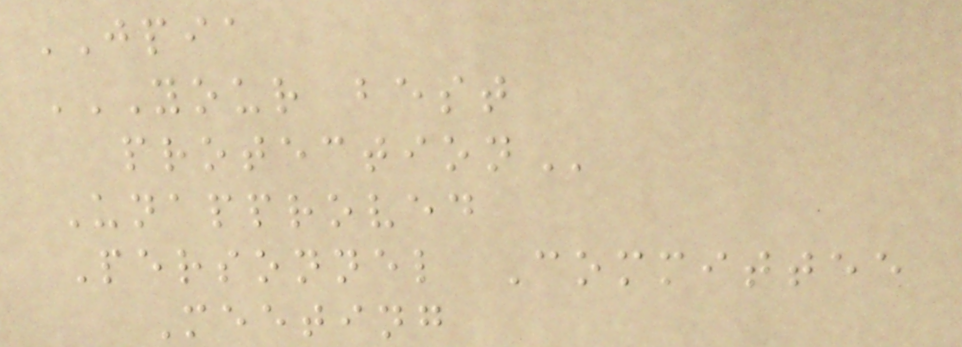JPIA
YOUR BEST
PROTECTION
Unapproved
Personnel Committee
Meeting
